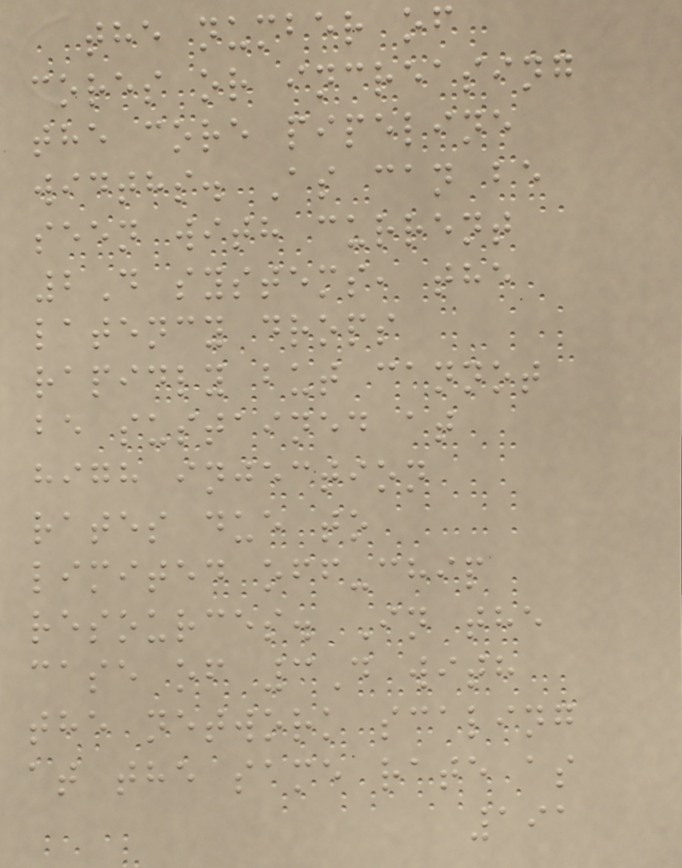the number of
cores or increasing
the core pipeline
widths. As can be
seen with current
2D systems, the
latency drops
rapidly but cannot
be sustained at
high injection
rates due to
limited off-chip
resources. In the
case of 3D with
the network scaling
at the same rate as
191
